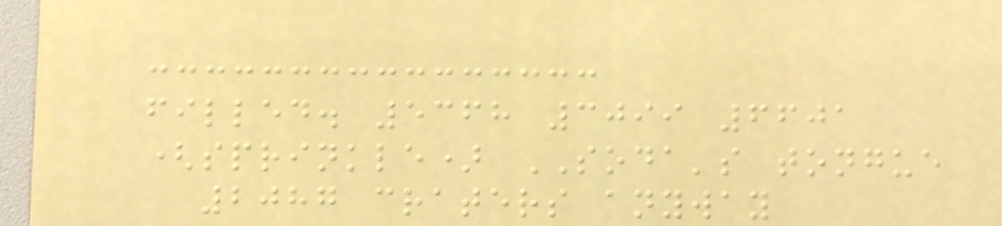filled. 5368 3099 6601
(sprinkle) SODA's tongue
2087 craters anyway
